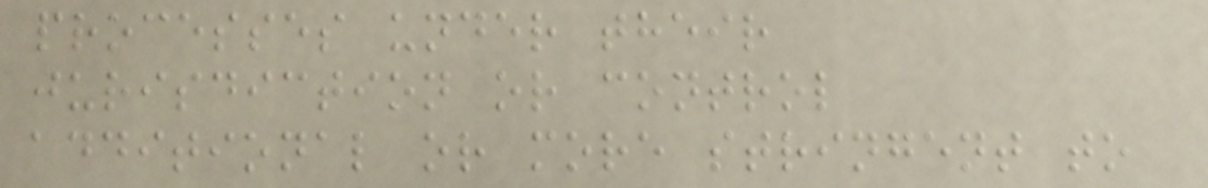processes under their
jurisdiction or control
additional or more stringent to
